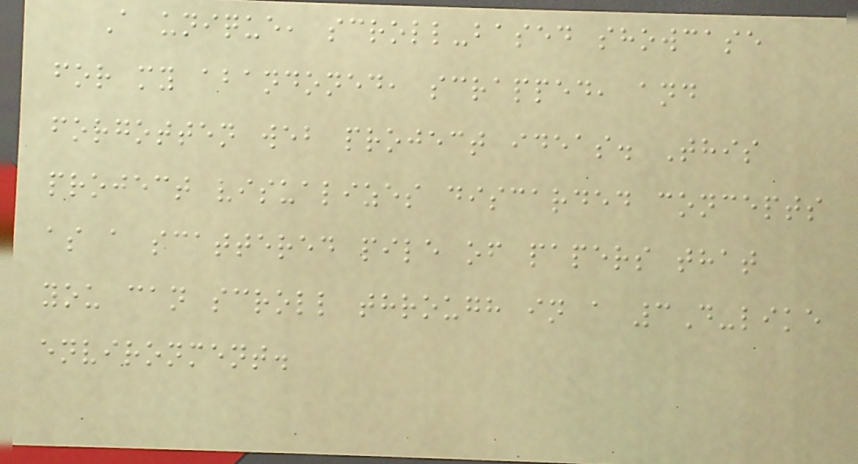A unique, scroll-based showcase
for my abandoned, scrapped, and
forgotten web project ideas. This
project visualizes discarded concepts
as a scattered pile of papers that
you can scroll through in a 3D-like
environment.
